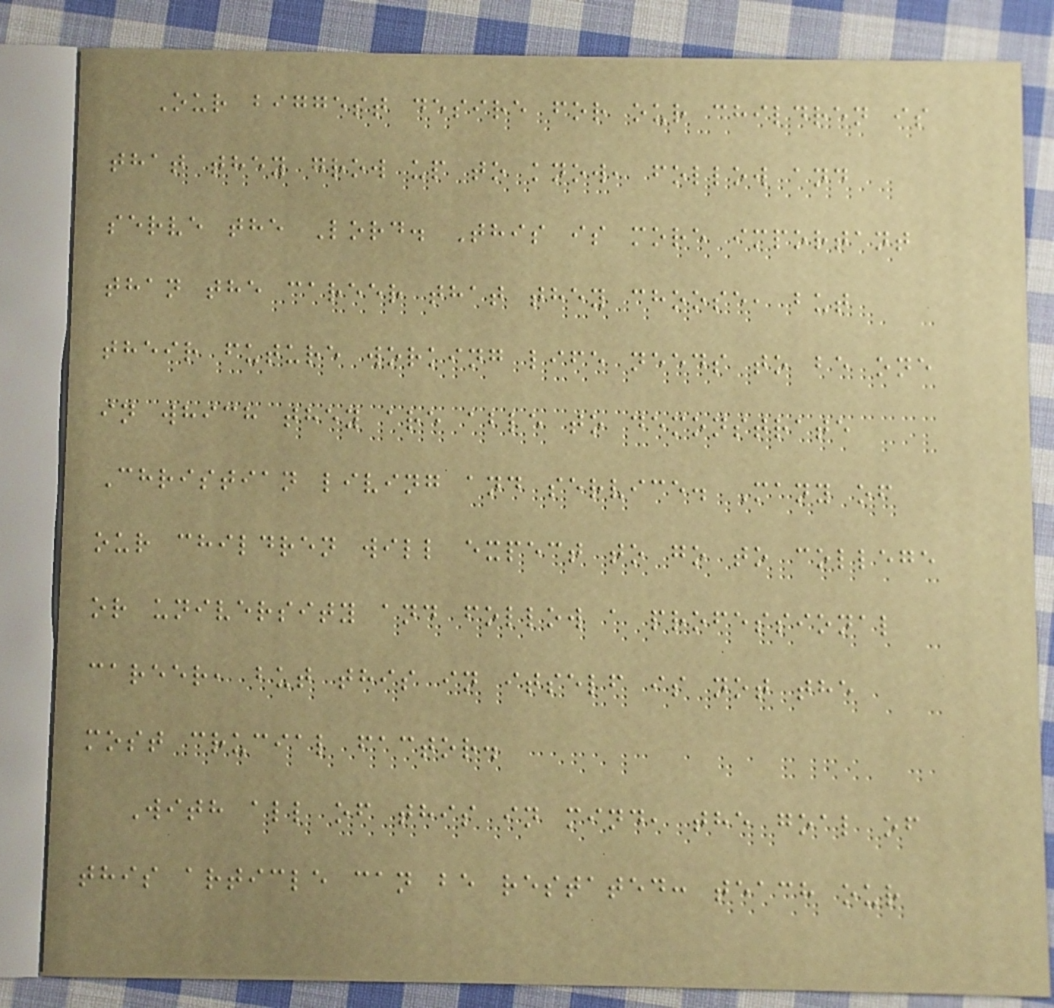Our biggest desire for our children is
that they grow up to know, follow and
serve the Lord. This is more important
than the career that they choose, but
their future working life needs to be one
in which they are able to demonstrate
Christian living and service. Many of
our children will expect to go to college
or university and follow a professional
career, but this in itself is not the
most crucial factor.
With all of this in mind, the goal of
this article can be restated: teach our
